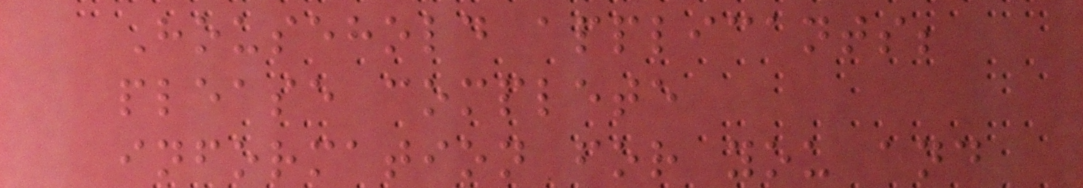Household applicants;
please complete
information for you and
